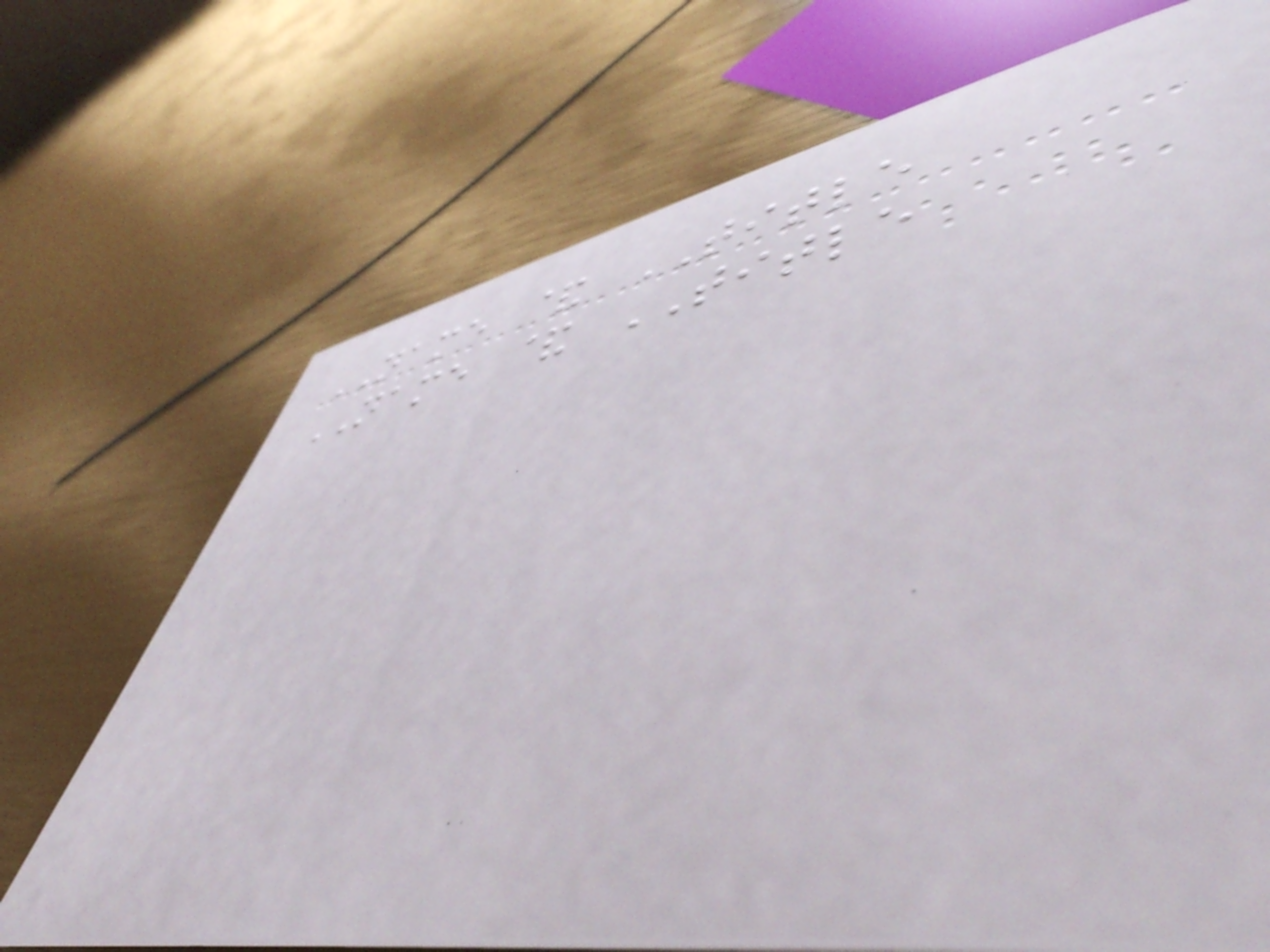NAME & TITLE
NAME & TITLE
